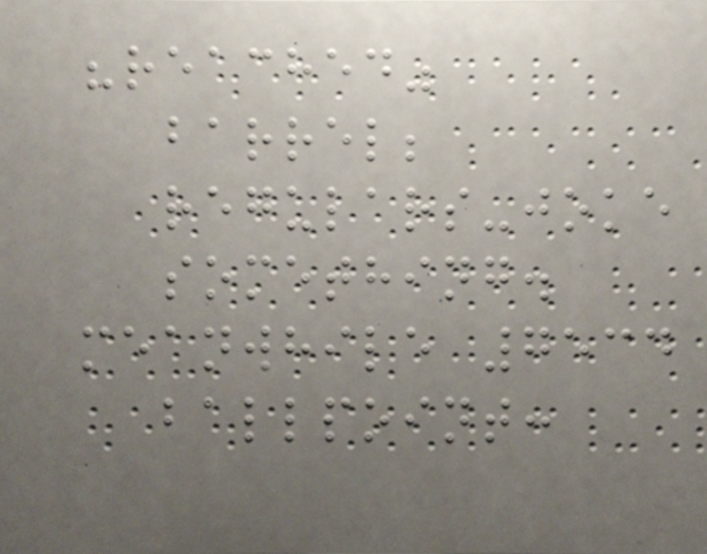"reached"
barrel;
regulars-joke
something.
meanwhile 7534
ballpoint:
